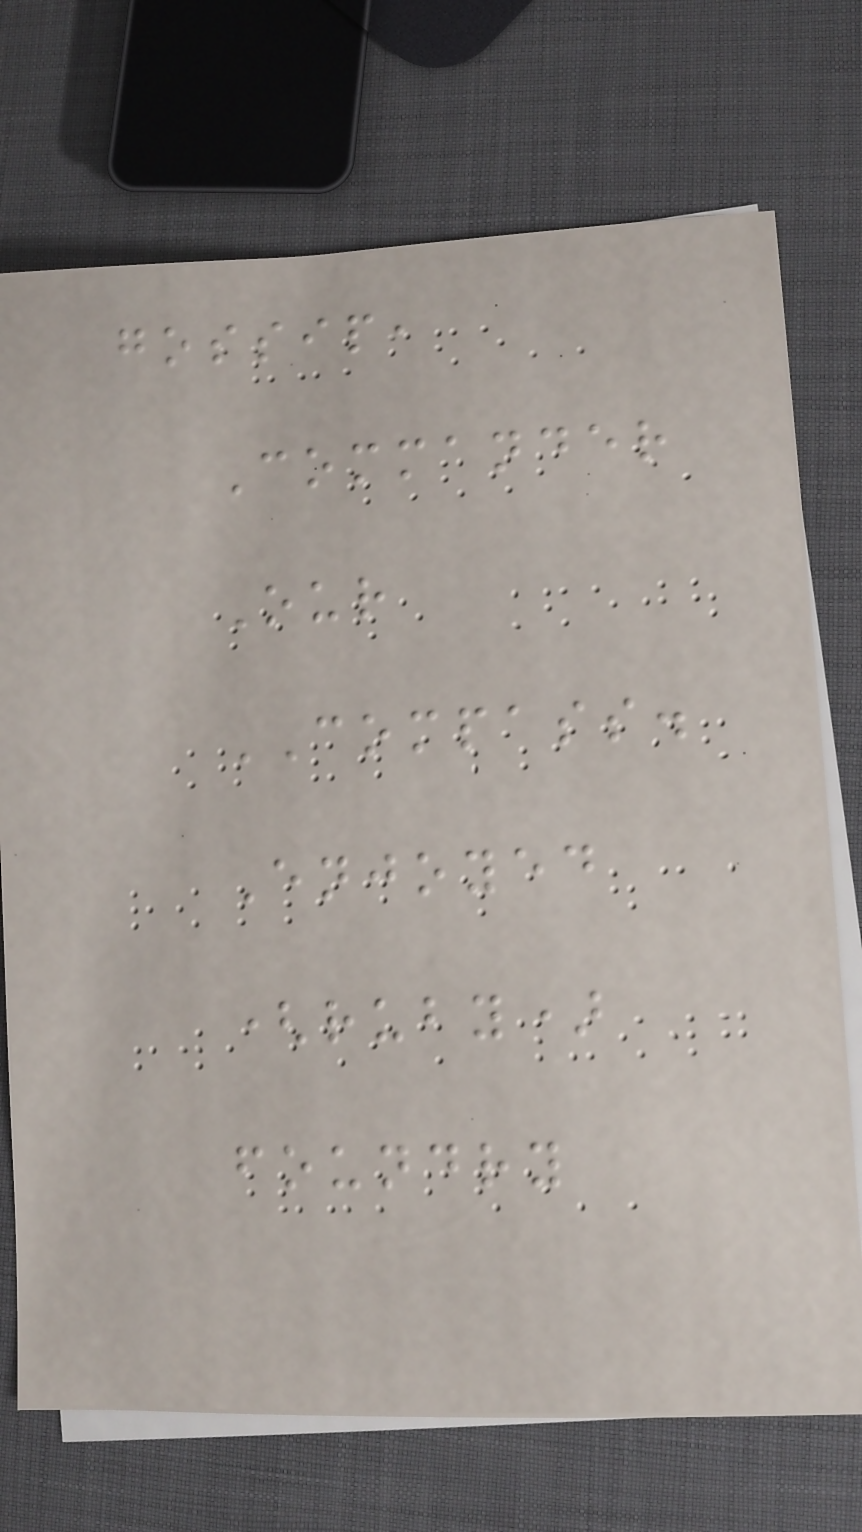gossip,
Commander
Our
COMPASS.
Enjoyed
(ruby)
foundry
